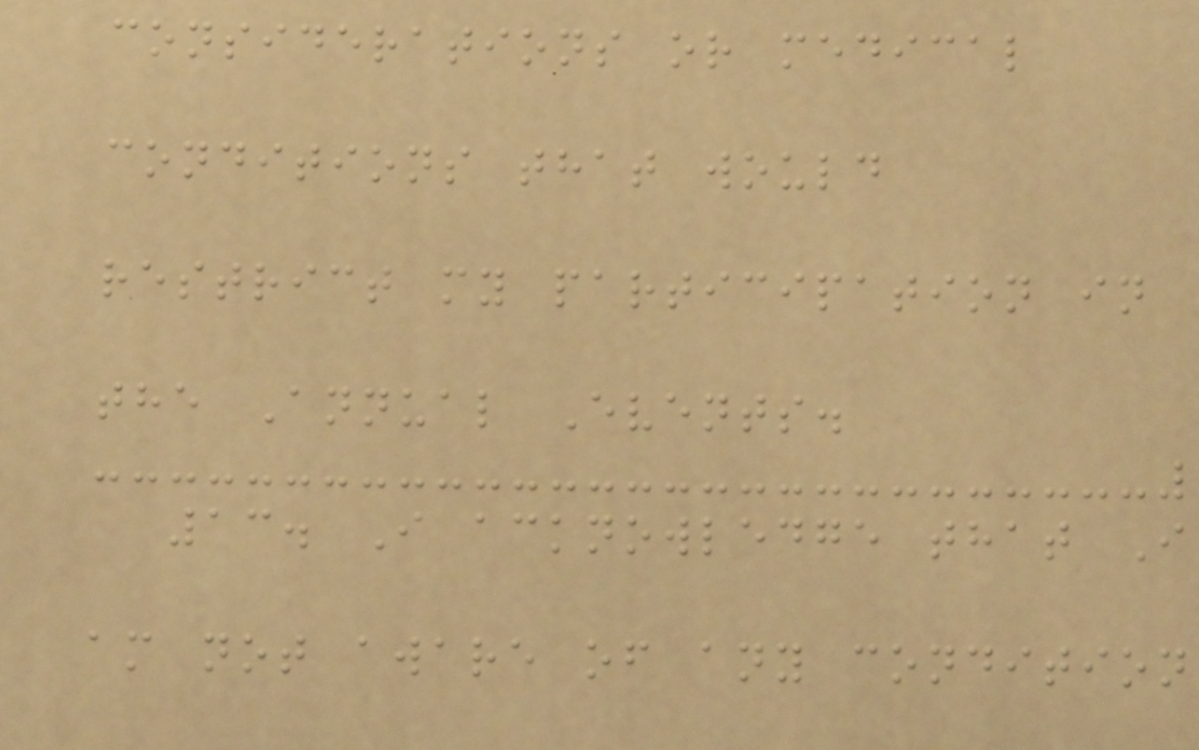considerations or medical
conditions that would
restrict my participation in
the Annual Events.
13. I acknowledge that I
am not aware of any condition
